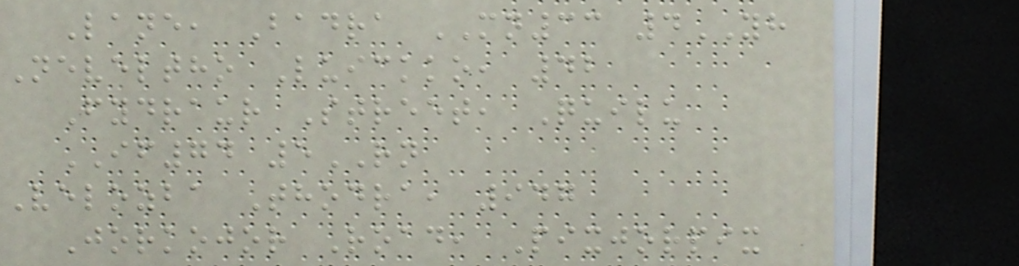Lane, Badra MN33 4YH
Neveltho Luickko, 42
Fydraur Street, Quilu
IF74 5RN
Velozba Thodra, 947
Jorkojor Road, Pixjorpix
